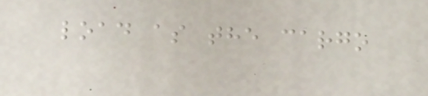load as the cargo
